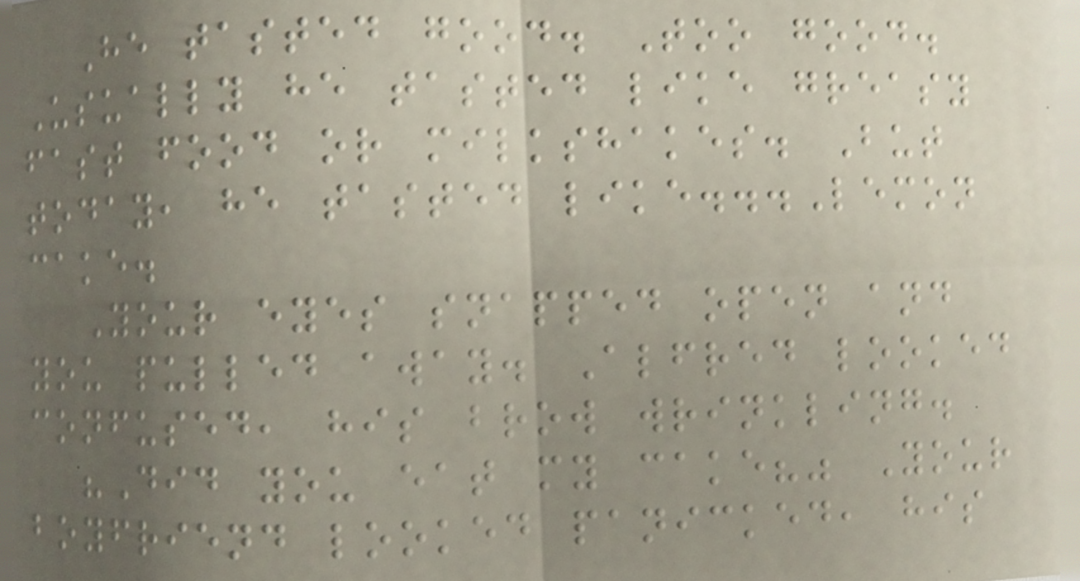He tasted good. Too good.
Usually he tasted like greasy
fast food or milkshakes. But
today, he tasted like...Lemon
cake.
Your eyes snapped open and
you pulled away. Alfred looked
confused, his brow wrinkling.
"Did you eat my cake?" Your
boyfriend looked panicked, his
